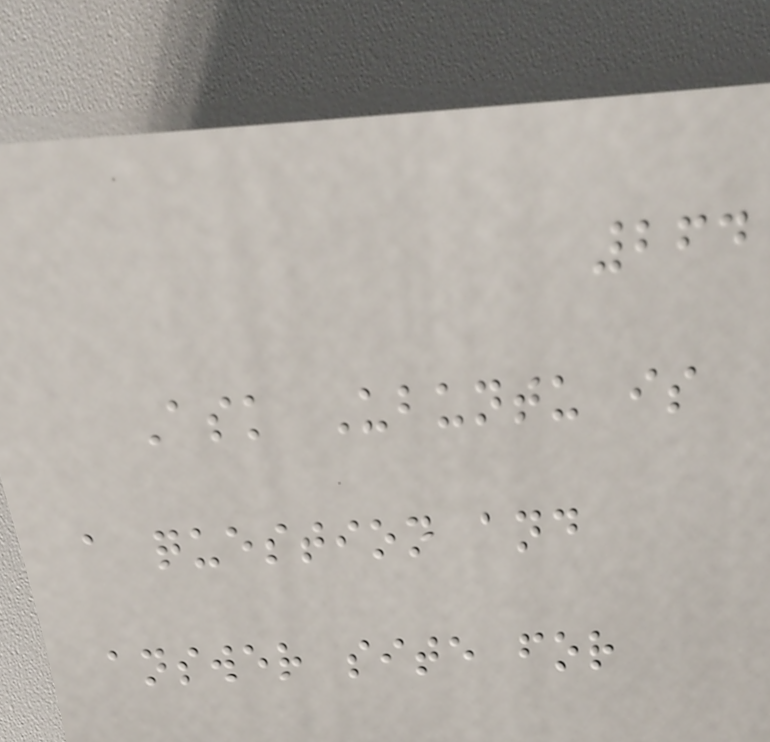264
Ask Ubuntu is
a question and
answer site for
